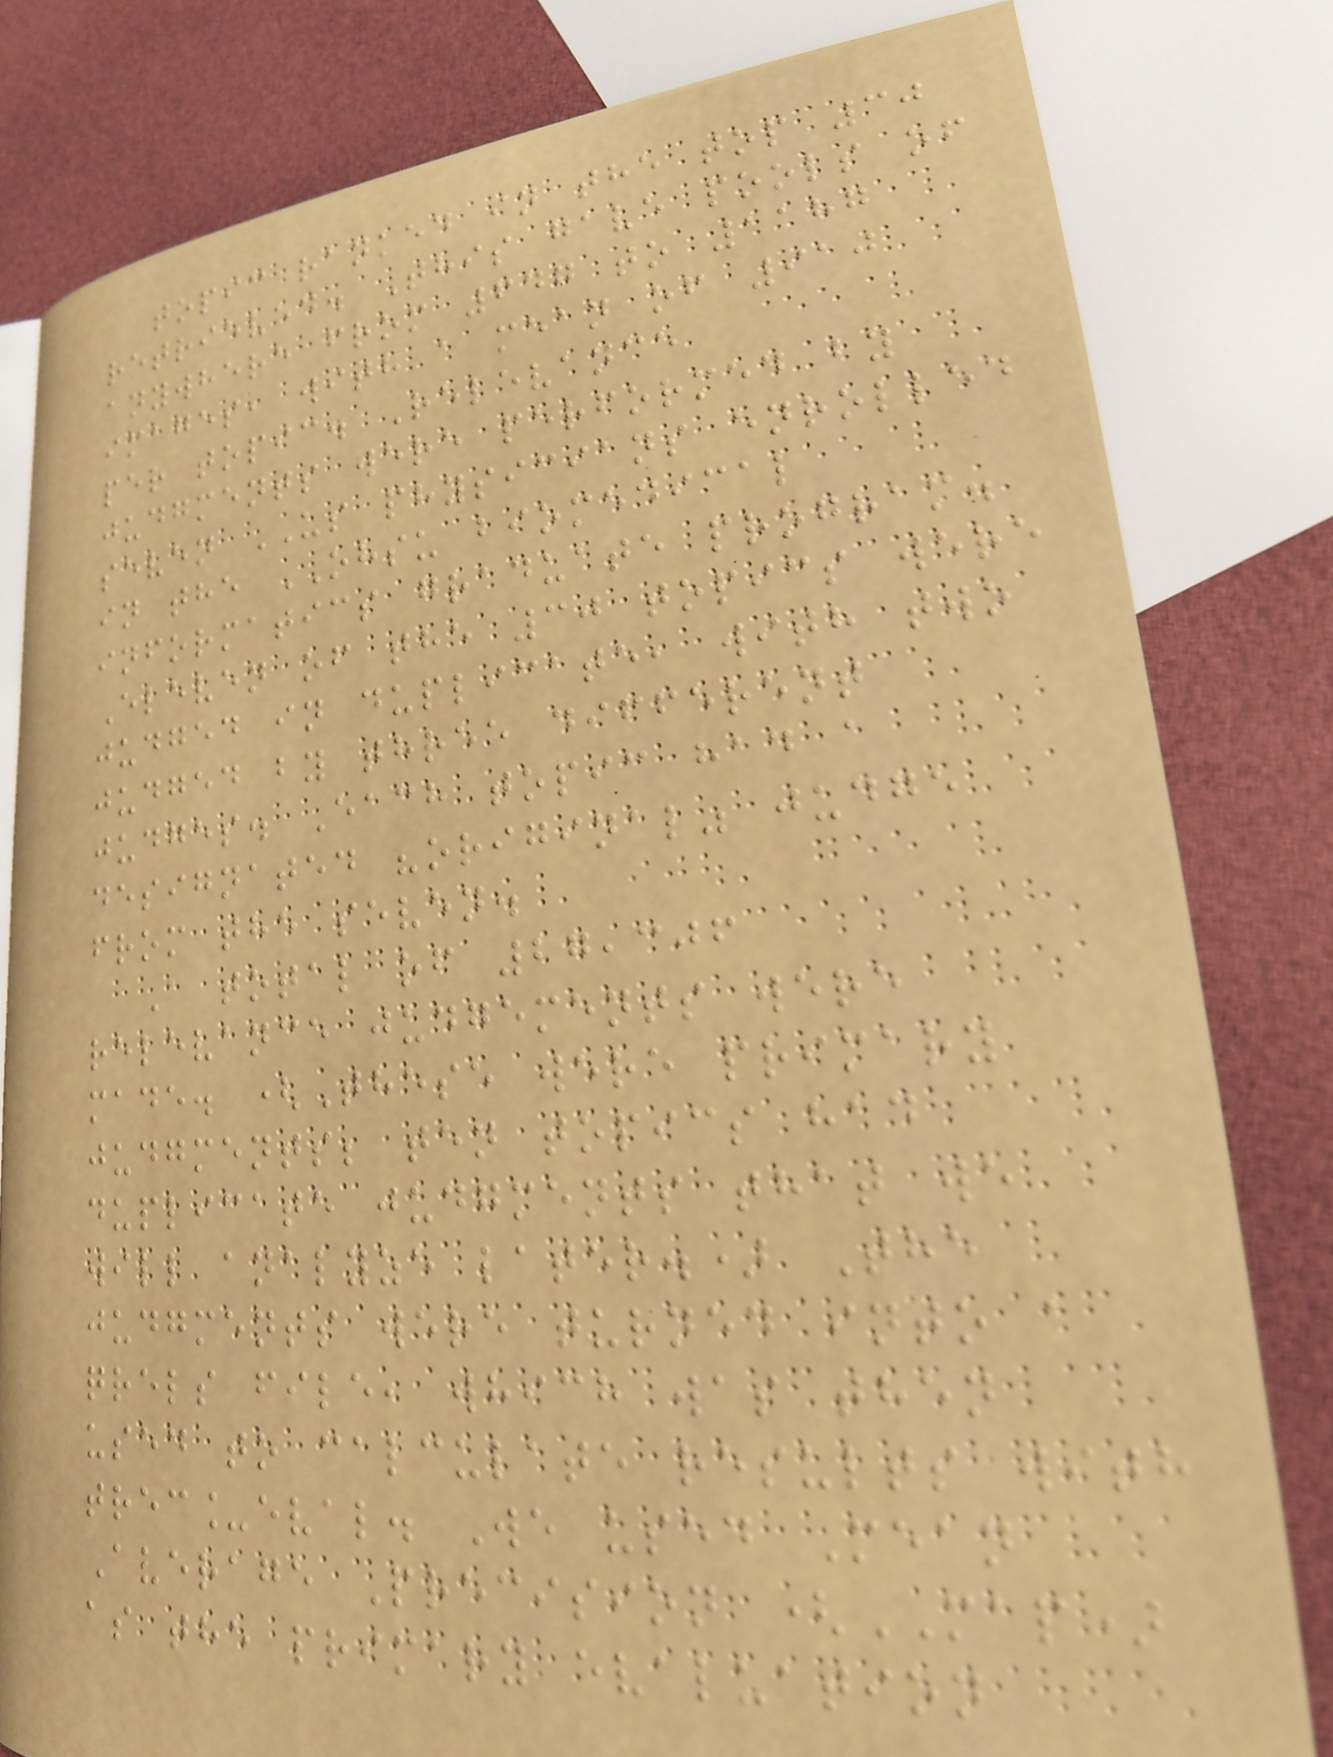topic ranked in the top 30
retrieved. This gave pools of
anywhere from 647 to 1187
images, with a mean of 910
per topic. Relevance
judgments were performed by
seven US physicians enrolled
in the OHSU biomedical
informatics graduate program.
Eleven of the 30 topics were
judged in duplicate, with two
judged by three different
judges. Each topic had a
designated "original" judge
from the seven.
A total of 27,306
relevance judgements were
made. (These were primary
judgments; ten topics had
duplicate judgments that we
will analyze later.) The
judgments were turned into a
qrels file, which was then
used to calculate results with
trec_eval. We used Mean
Average Precision (MAP)
as the primary evaluation
